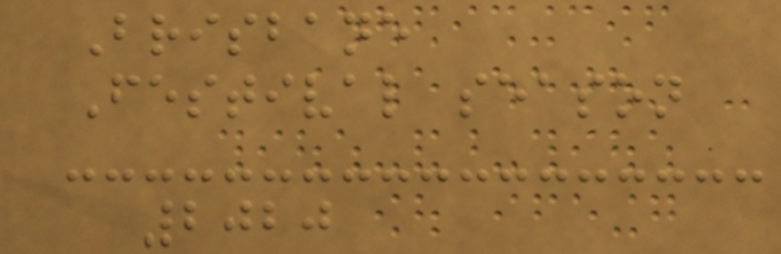Brisbane
Festival season
2020
